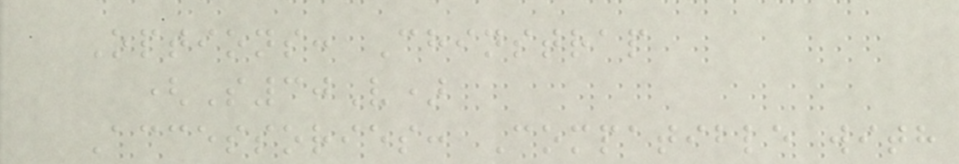Options: Chinstrap
(S30V)
Accessories: Compatible with
